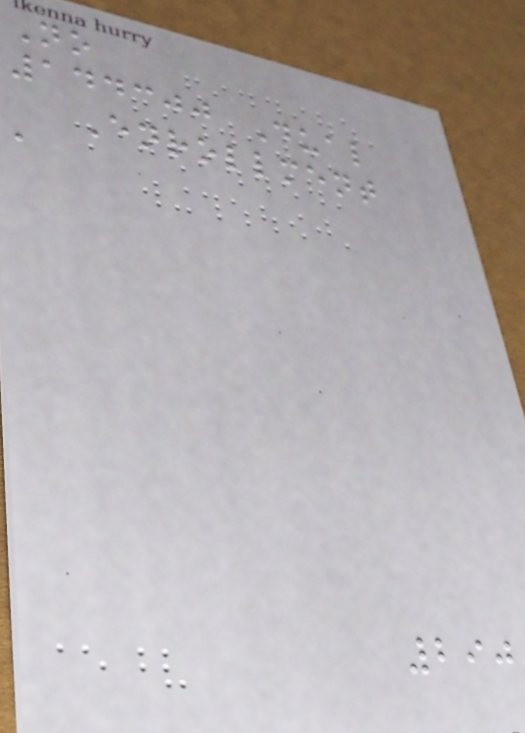No
144300 Dual
Enrollment
a
290
